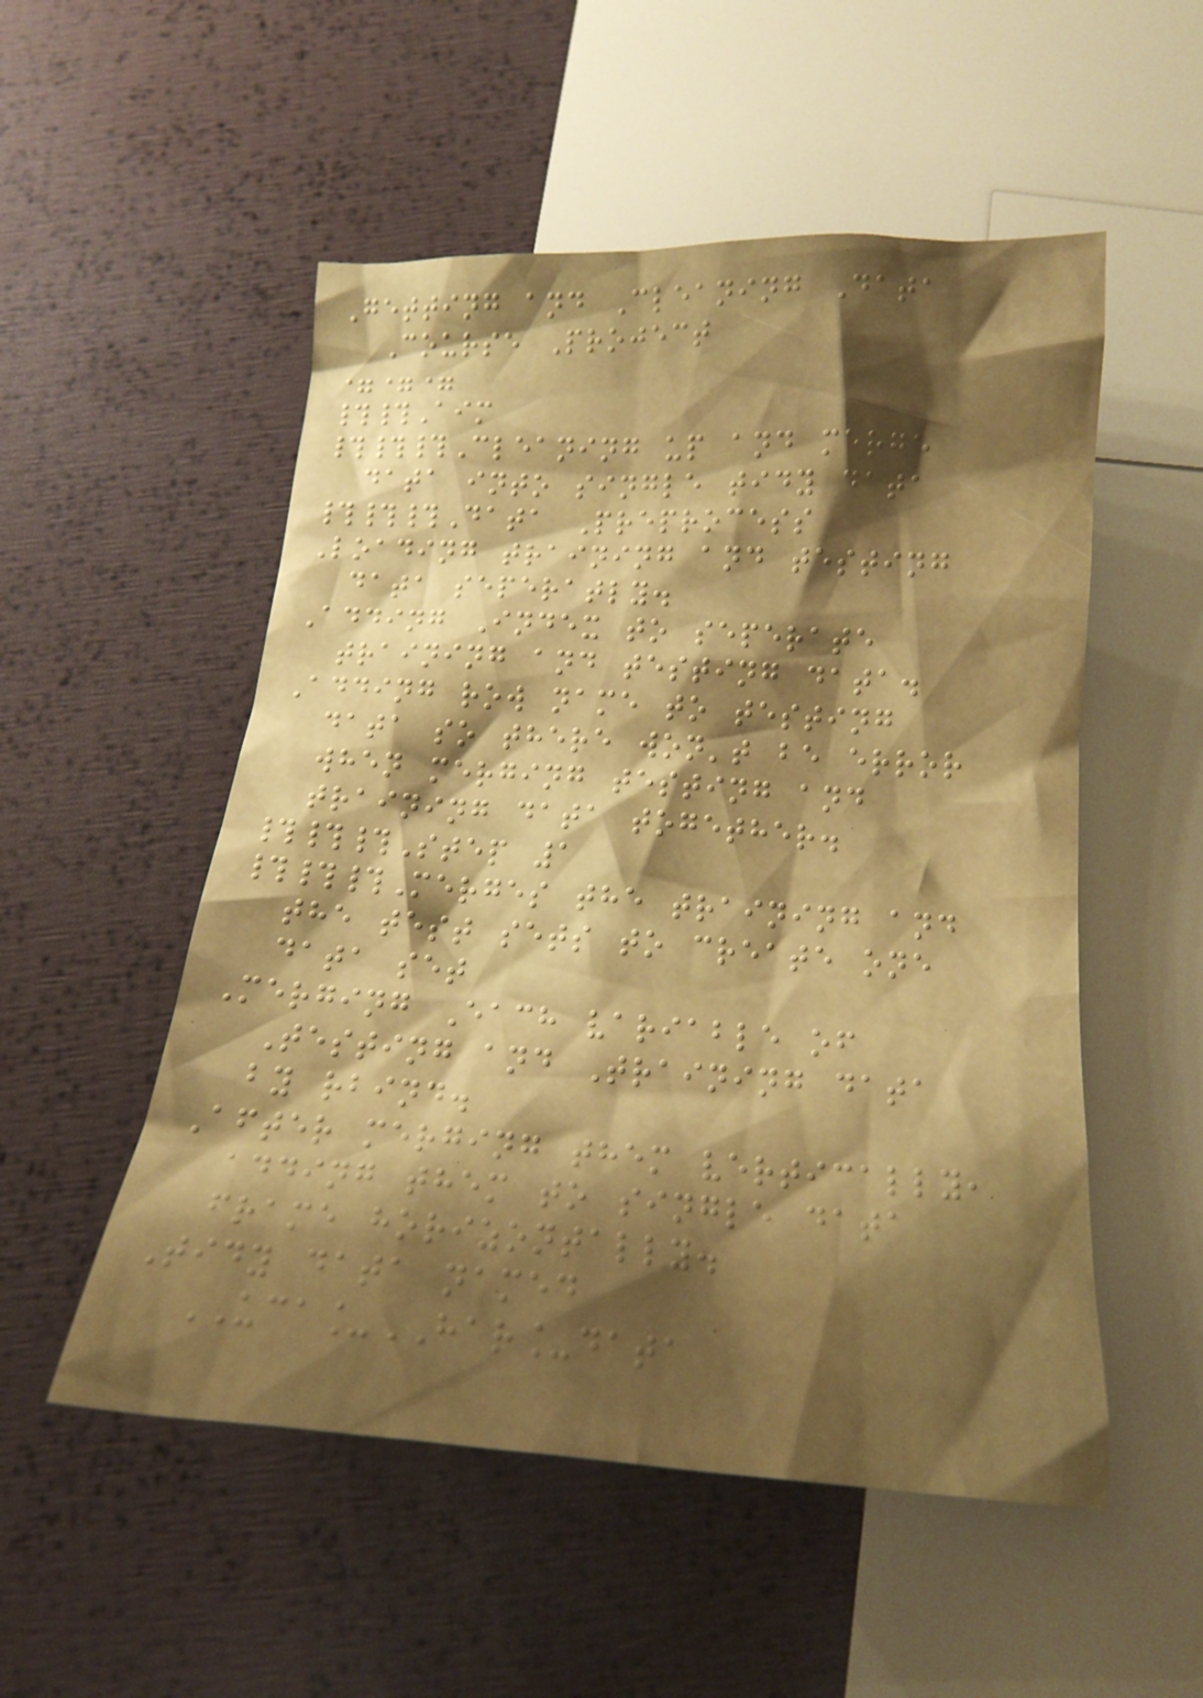Getting and Cleaning Data
Course Project
===
##Aim
###Cleaning up and merge
data into single tidy data
###Data Preprocess
Loading training and testing
data seperatly.
Adding Index to seperate
training and testing data.
Adding row name to testing
data so there won't be error
when merging testing and
training data together.
###Step 1
###Merges the training and
the test sets to create one
data set
Merging Each variable of
Testing and Training data
by rbind.
After merging them vertically,
adding them to single data
frame horizontally.
Tidy data named
UCA_HAR_data
